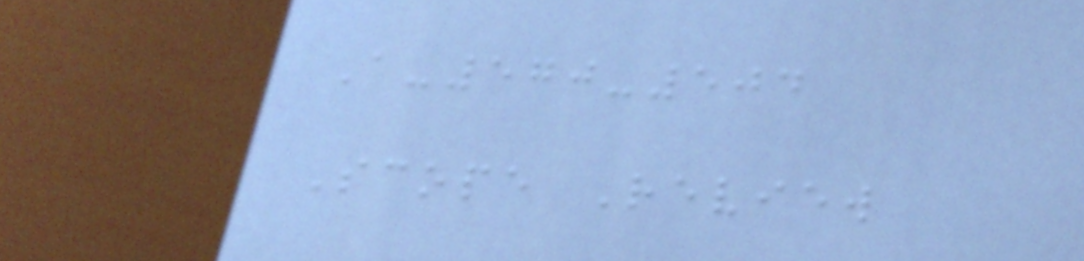A-570-504
Scope Review
